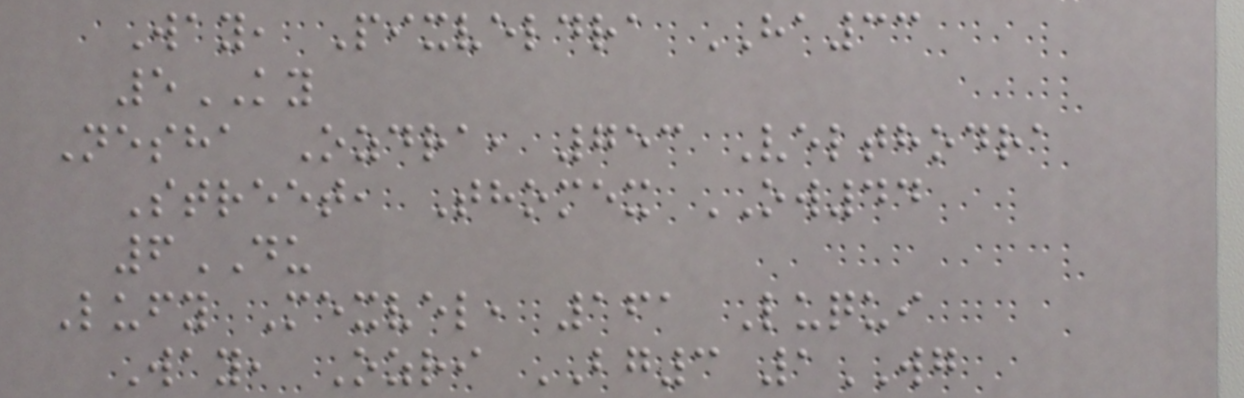Way, Pixveldra HA33
5KY
Nesha Ozdra, 753 Velthodra
Street, Thomex OW44
6DU
Lufy Mexvel, 161 Luqui
Way, Ozri BG3 1WG
